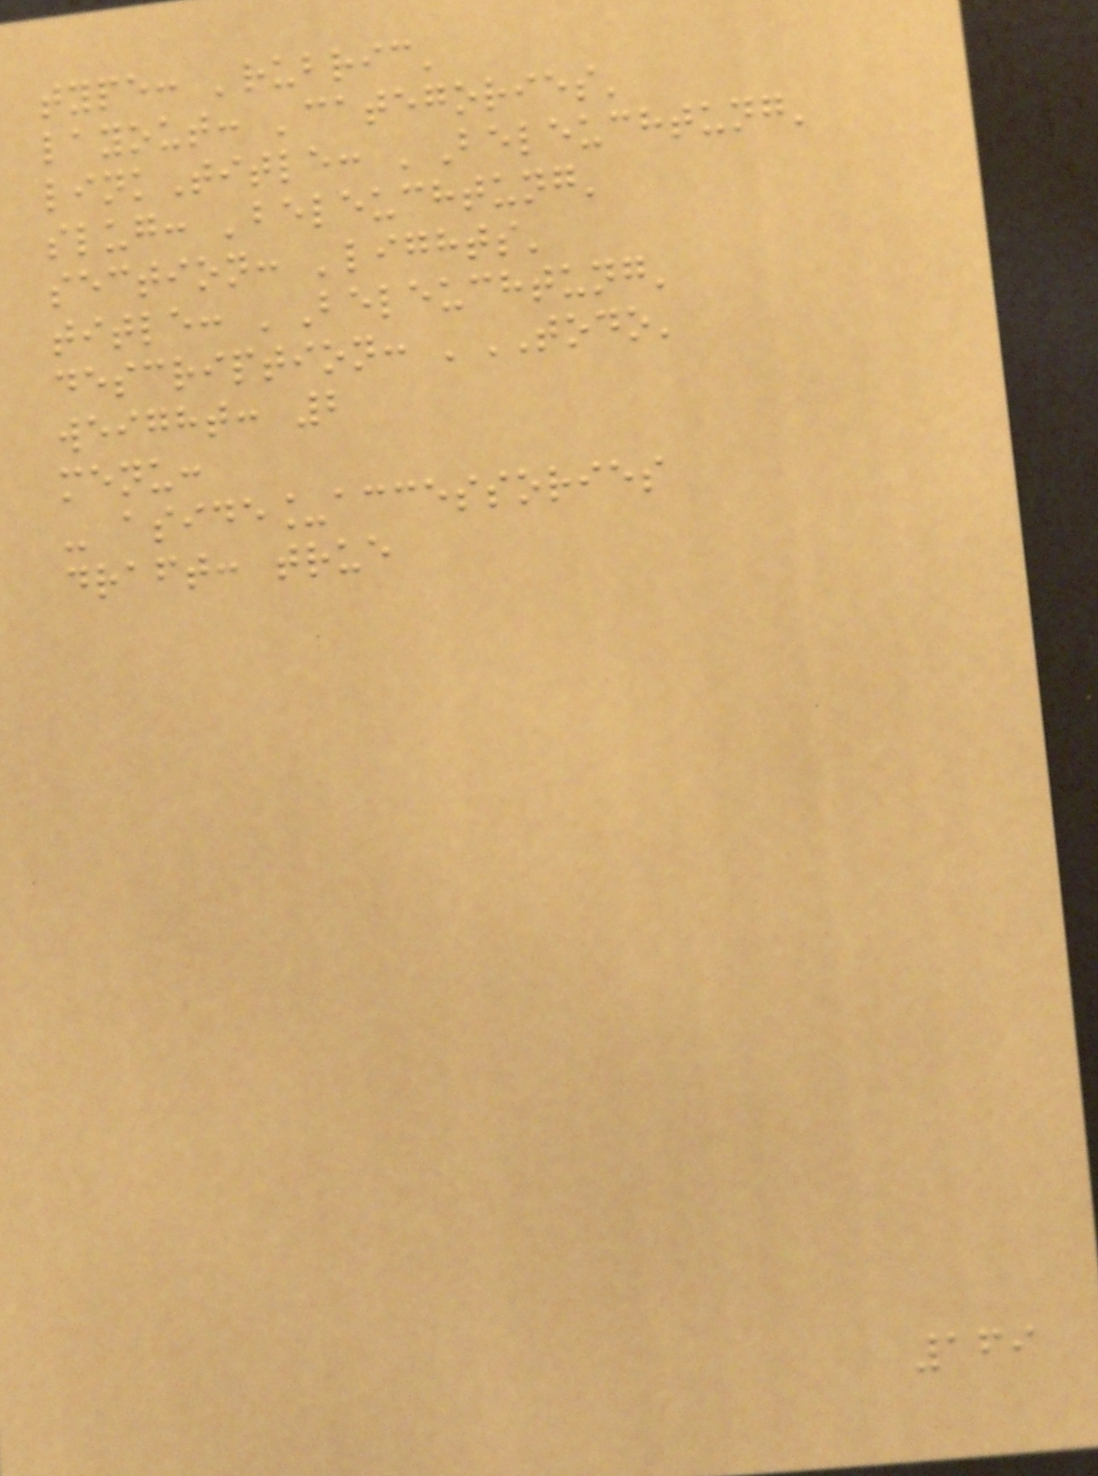type: 'rubric'
layout: 'categories'
linkTitle: 'Beleuchtung'
slug: 'beleuchtung'
section: 'lights'
title: 'Beleuchtung'
description: 'TODO'
weight: 2
menu:
- aside_accessories
draft: true
169
